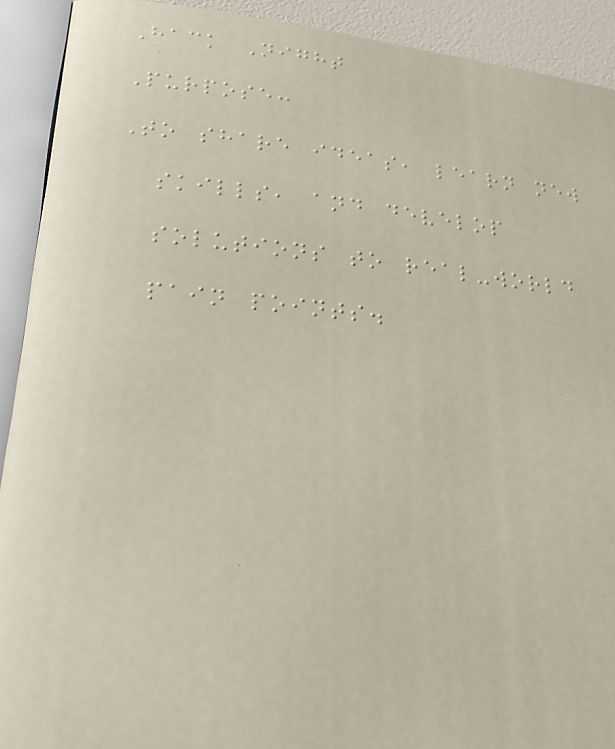Hack Night
Purpose:
To share ideas, learn new
skills, and develop
solutions to real-world
pain points.
